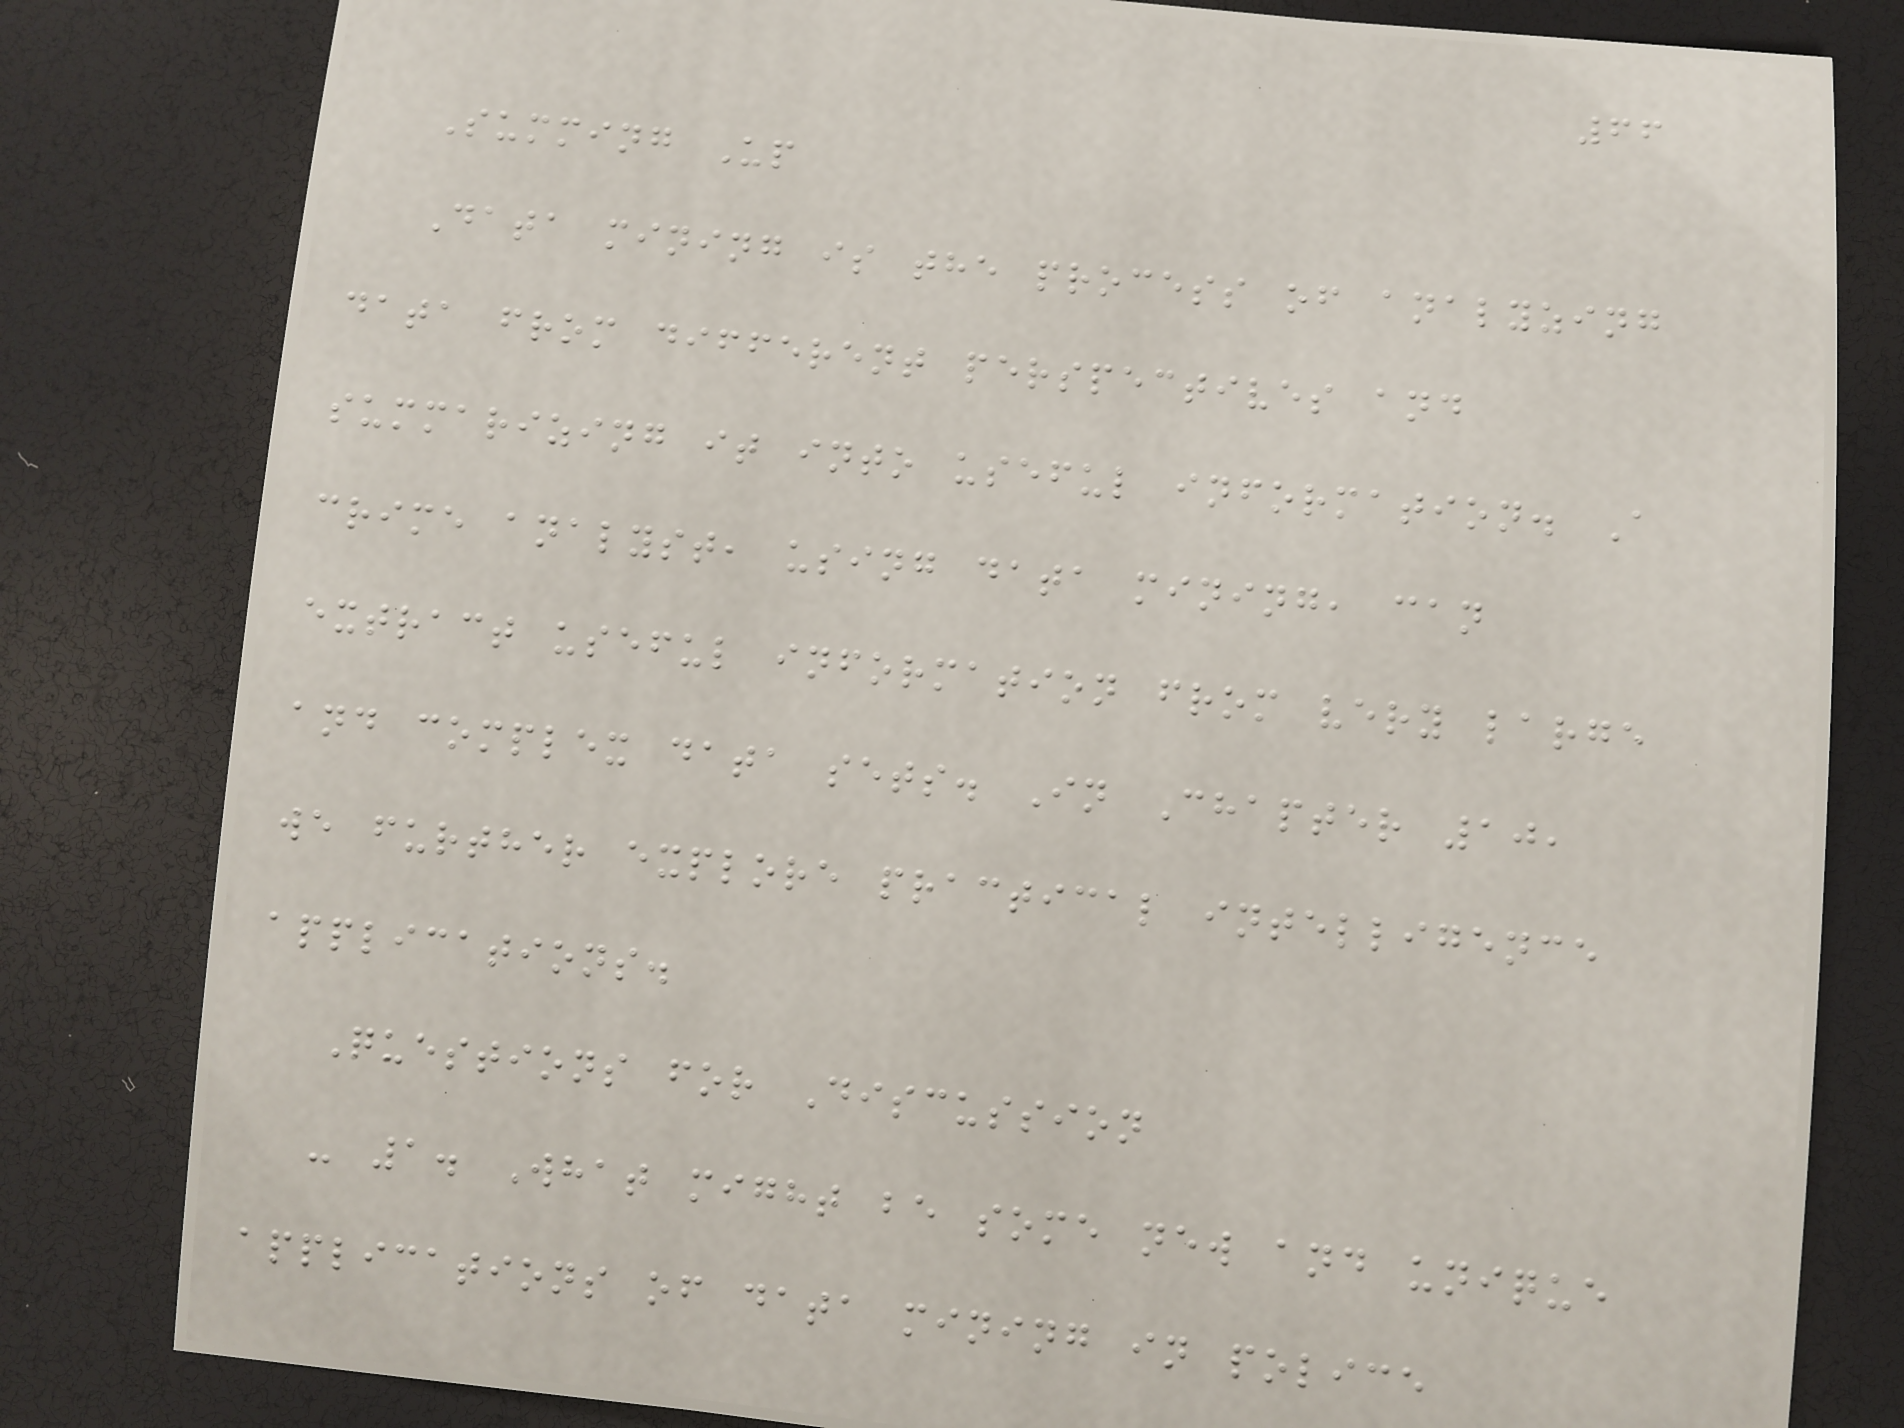66
Summing Up
Data mining is the process of analyzing
data from different perspectives and
summarizing it into useful information. A
crime analyst, using data mining, can
extract useful information from very large
and complex data sets. In Chapter 10,
we further explore practical intelligence
applications.
Questions for Discussion
- 1. What might be some new and unique
applications of data mining in police
